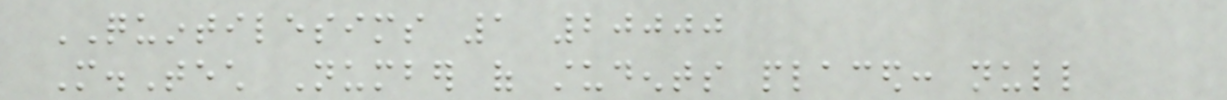QUINTILESIMS 1 20000
M.Tech Number of students placed: null
